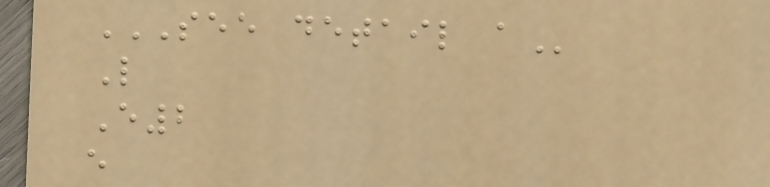SEE DETAIL A
L
E2
e
